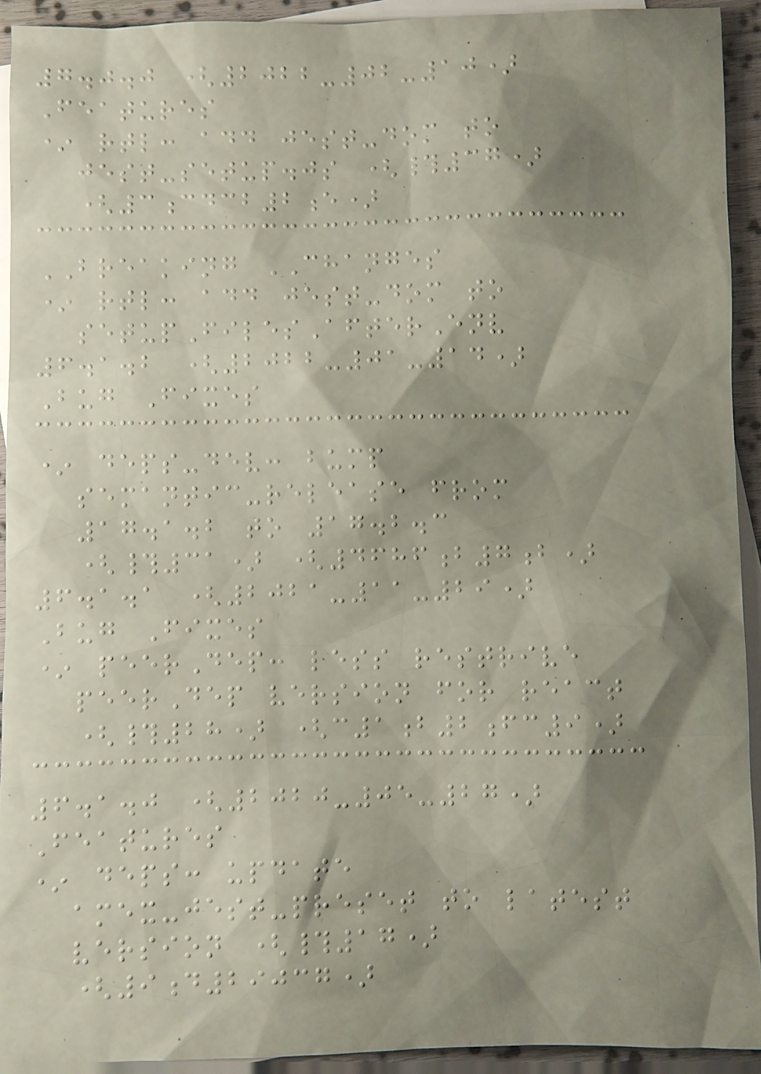7.0.0 (2022-02-10)
Features
* rtl: add jest-dom to
jest-setup.js (#37)
(3cdcb2e)
BREAKING CHANGES
* rtl: add jest-dom to
setupFilesAfterEnv
6.1.2 (2022-01-14)
Bug Fixes
* deps-dev: bump
semantic-release from
17.1.2 to 17.2.3
(#31) (4686b7b)
6.1.1 (2021-11-29)
Bug Fixes
* peerDep: less restrive
peerDep version for react
(#28) (c1b2fc9)
6.1.0 (2020-05-27)
Features
* deps: update
amex-jest-preset to latest
version (#17)
(9d29037)
